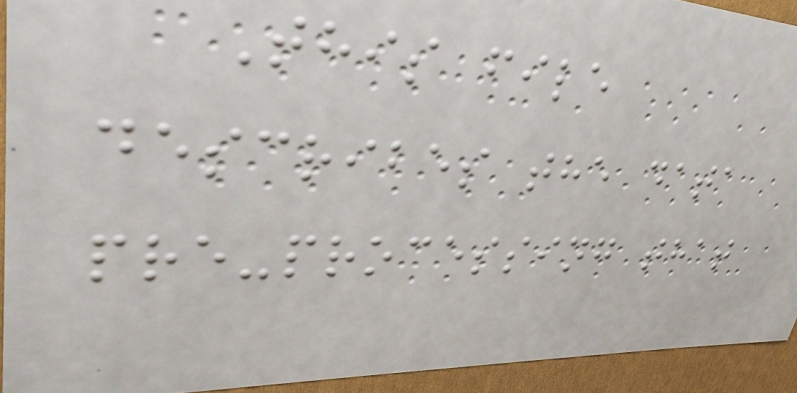This file
describes the data
pre-processing that
